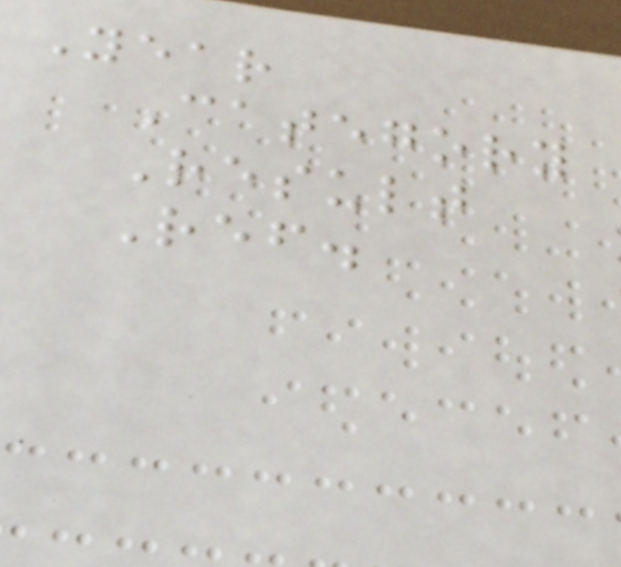Year
Category
Result
Ref.
